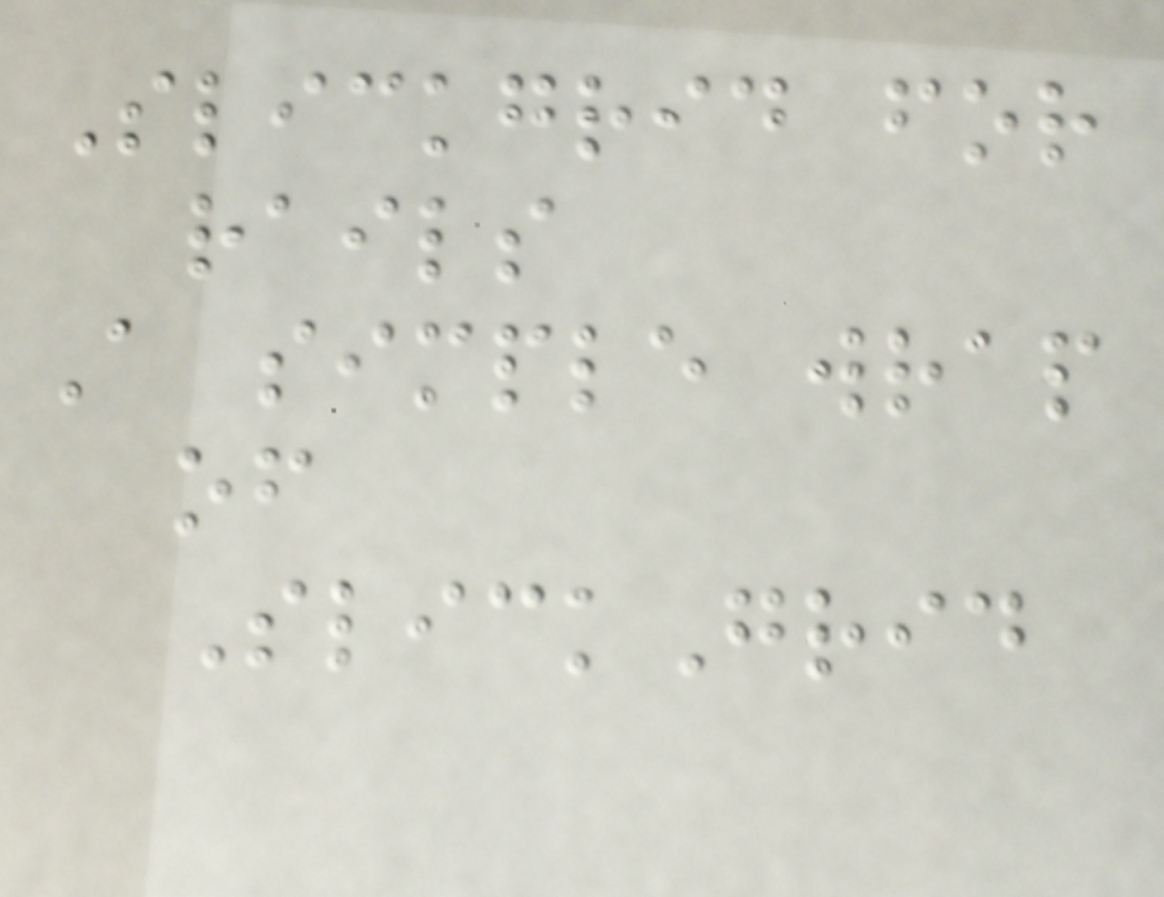Slickgrid for
rails
A simple wrap
of
SlickGrid
